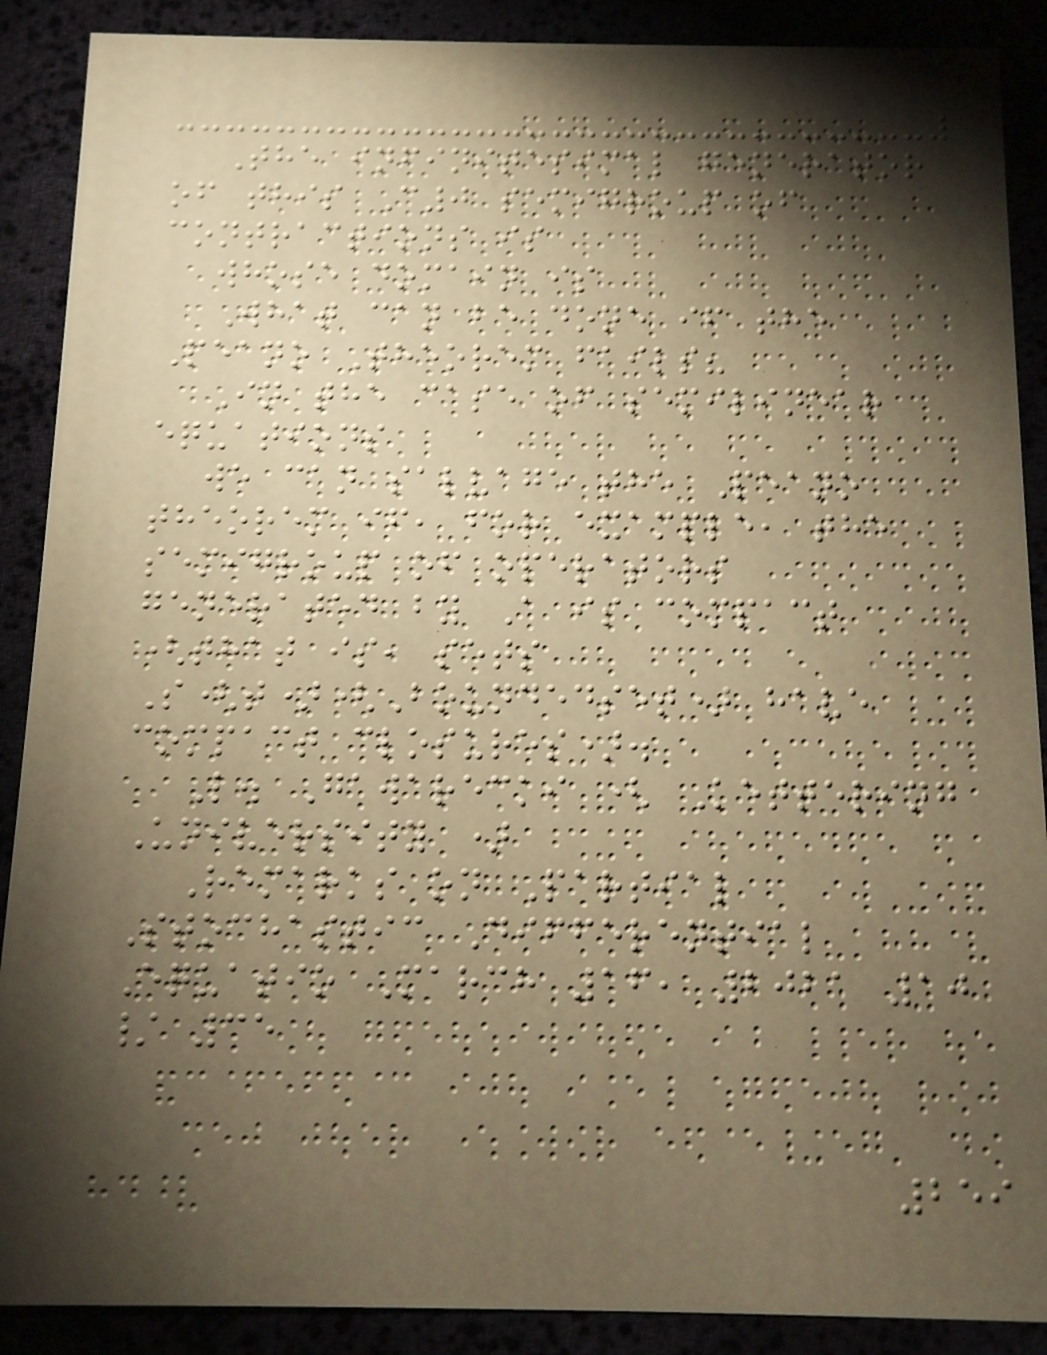The infinitesimal generator
of this C0 semigroup of
contractions is
whose domain is
What can be done if the
Peano Theorem fails?
In the case of semilinear
equations
we can salvage the Peano
theorem if, for example, the
semigroup of operators
generated by A is compact
(that is, sets
S(t)(Boundedset) have
compact closures).
L. Gawarecki ( Kettering
University )
Remarks on Partial
Stochastic Differential
Equatio March 16, 2021 10
/ 35
259
